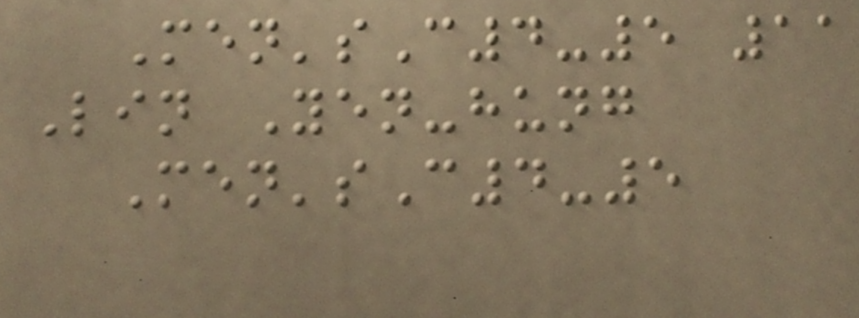Men'sC4-5 11
Lin Yen-hung
Men'sC4-5
